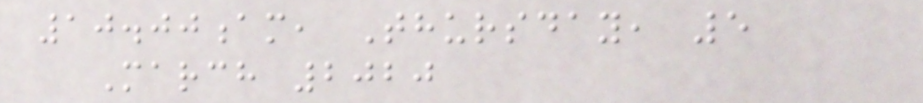10.00am, Thursday, 5
March 2020
